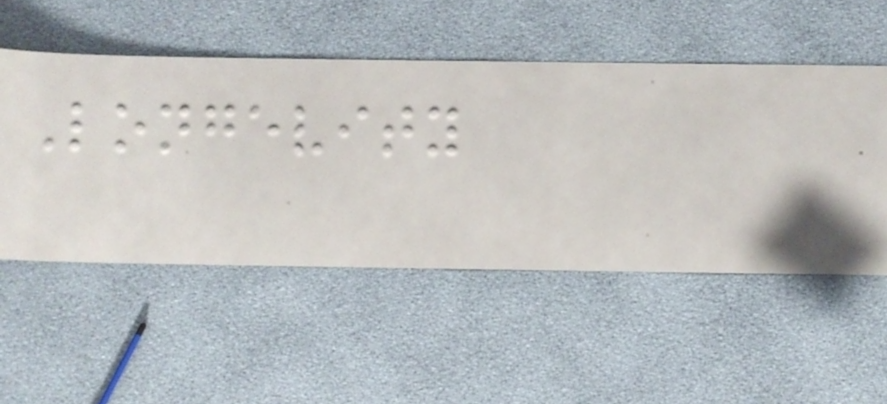Longevity
